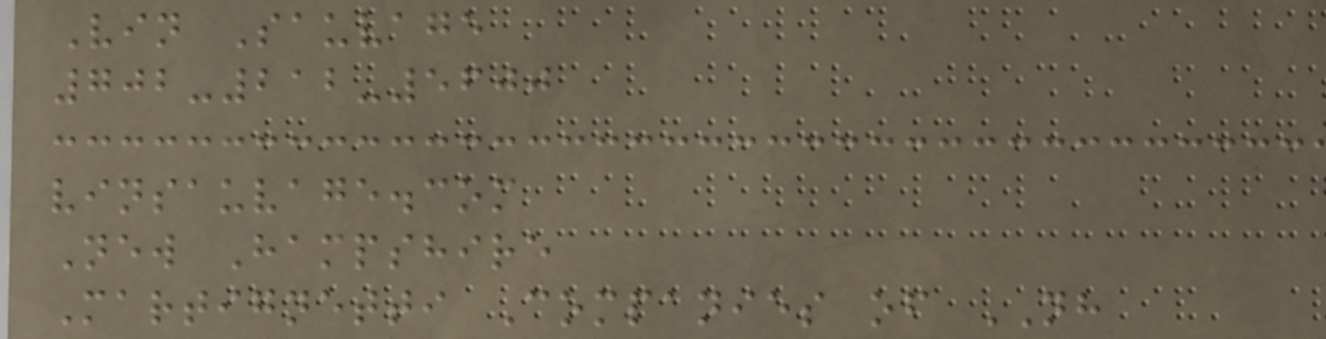Vin Sauvage
702-212-5600
vinsauvage.com
New Hampshire
Martignetti Companies of NH
